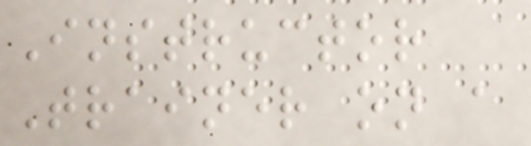Instructor
Trainer on a
